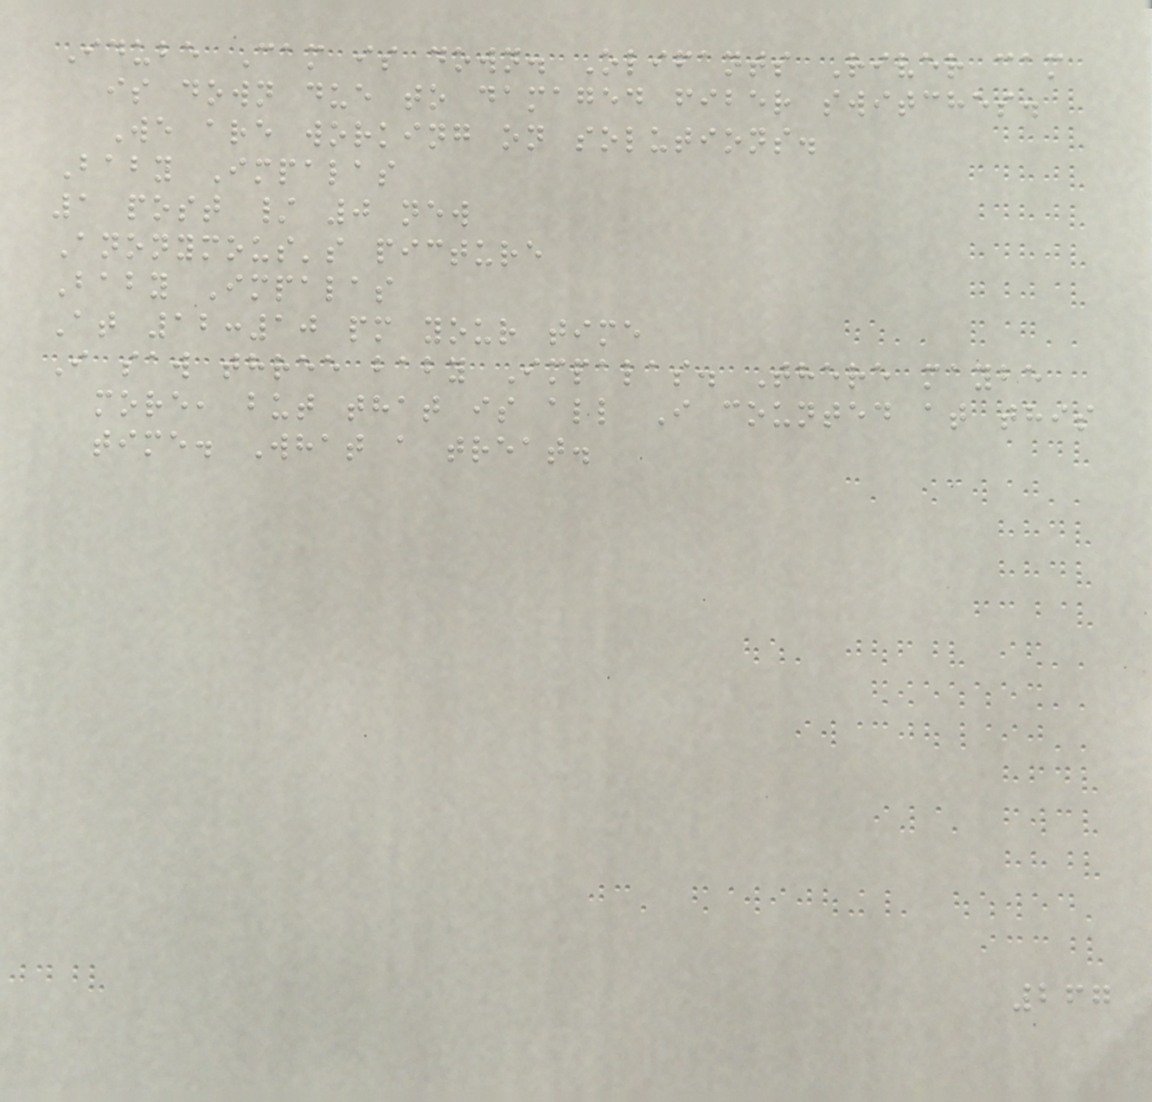Idube Cam is down. Olifants River cam
is down due to damaged fiber switches.
We are working on solutions.
Baby Impalas
1 post / 0 new
Anonymous's picture
Baby Impalas
At 12:10 pm your time
I saw three baby Impalas. There maybe
more, but that is all I counted at this
time. What a treat.
267
